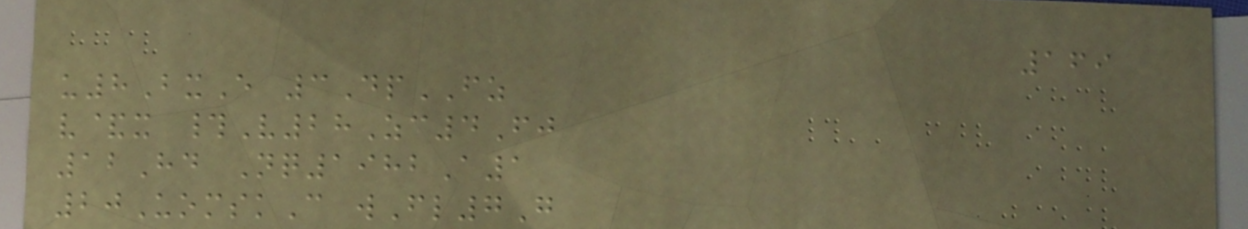169
u8BxE 3DpFZ
v&x #V28Zc4Fj
12Hd Nq1982A1
20UomskC wFl7G
